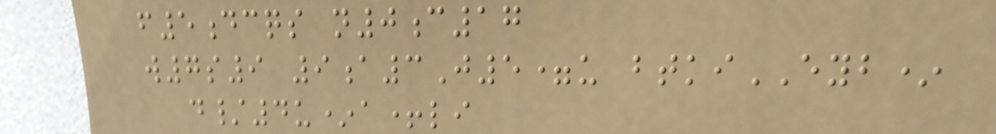f5dcqs n0c17
w7s9 9a3J5=u btkiEYB*
d/4u*a+li
